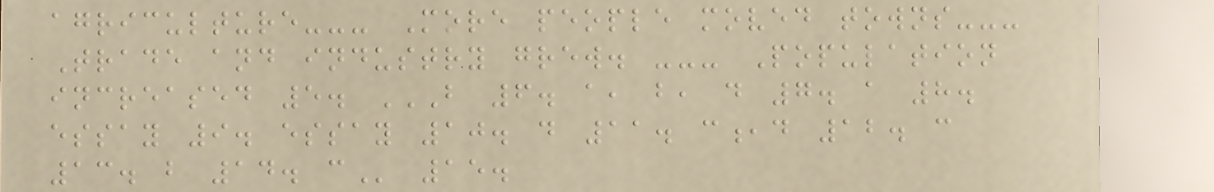agriculture--- More people moved towns---
Trade and industry grew. --- Population
increased 5. B 6. A, B, D 7. A 8.
ESSAY 9. ESSAY 10. D 11. C,D 12. C
13. B 14. C 15.
